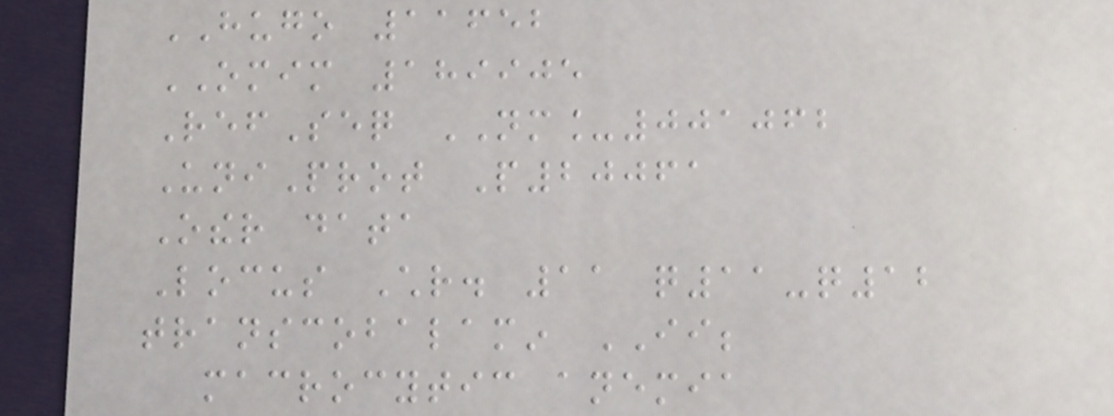HUGO 11652
OMIM 189905
RefSeq NM_001062
UniProt P20061
Other data
Locus Chr. 11 q11-q12
transcobalamin II;
macrocytic anemia
